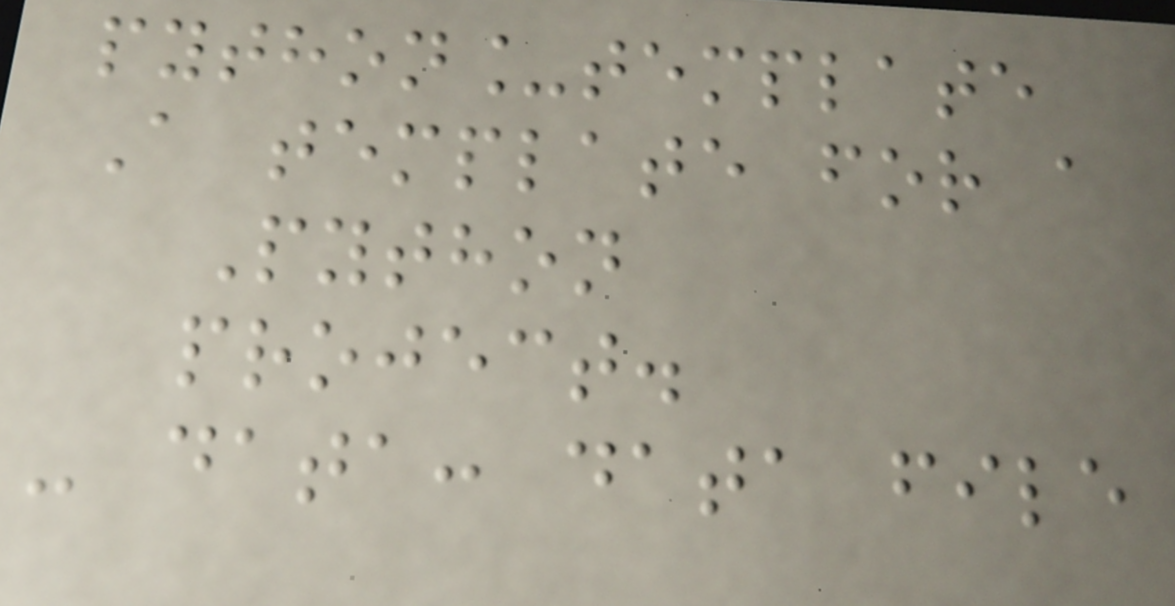python_template
A template for a
Python
project.
- data: data file
